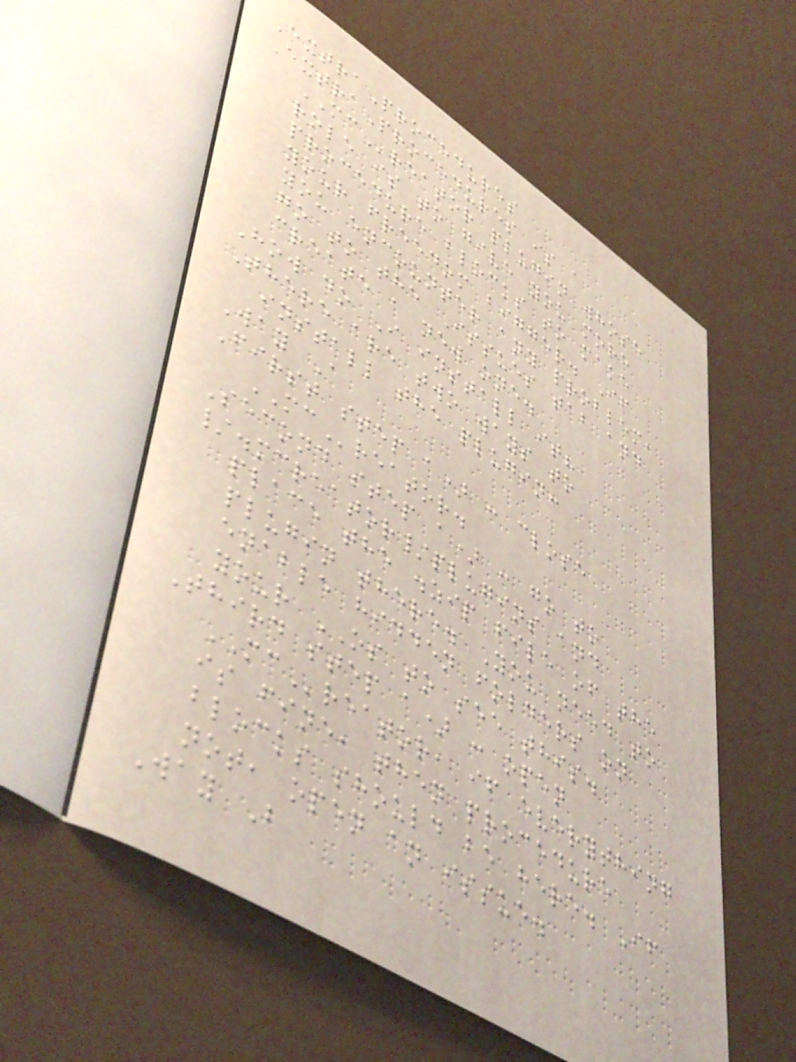ExtraProcedures
ExtraProcedures is a
MCreator plugin whose
role is to give you more
procedure blocks to make
your freedom bigger. If
you encounter any problem,
go to the Issues tab and
create a new one.
How do I install it?
There are two ways to
install the plugin:
Way A
First step a) : close
MCreator.
Second step a) : go to
/.mcreator/plugins and
place the .zip file of the
plugin there. You need to
enable hidden folders on
your OS to see this.
Third step a) : open
MCreator, if everything
is fine, then procedure
blocks should be here. If
not, open an issue.
Way B
